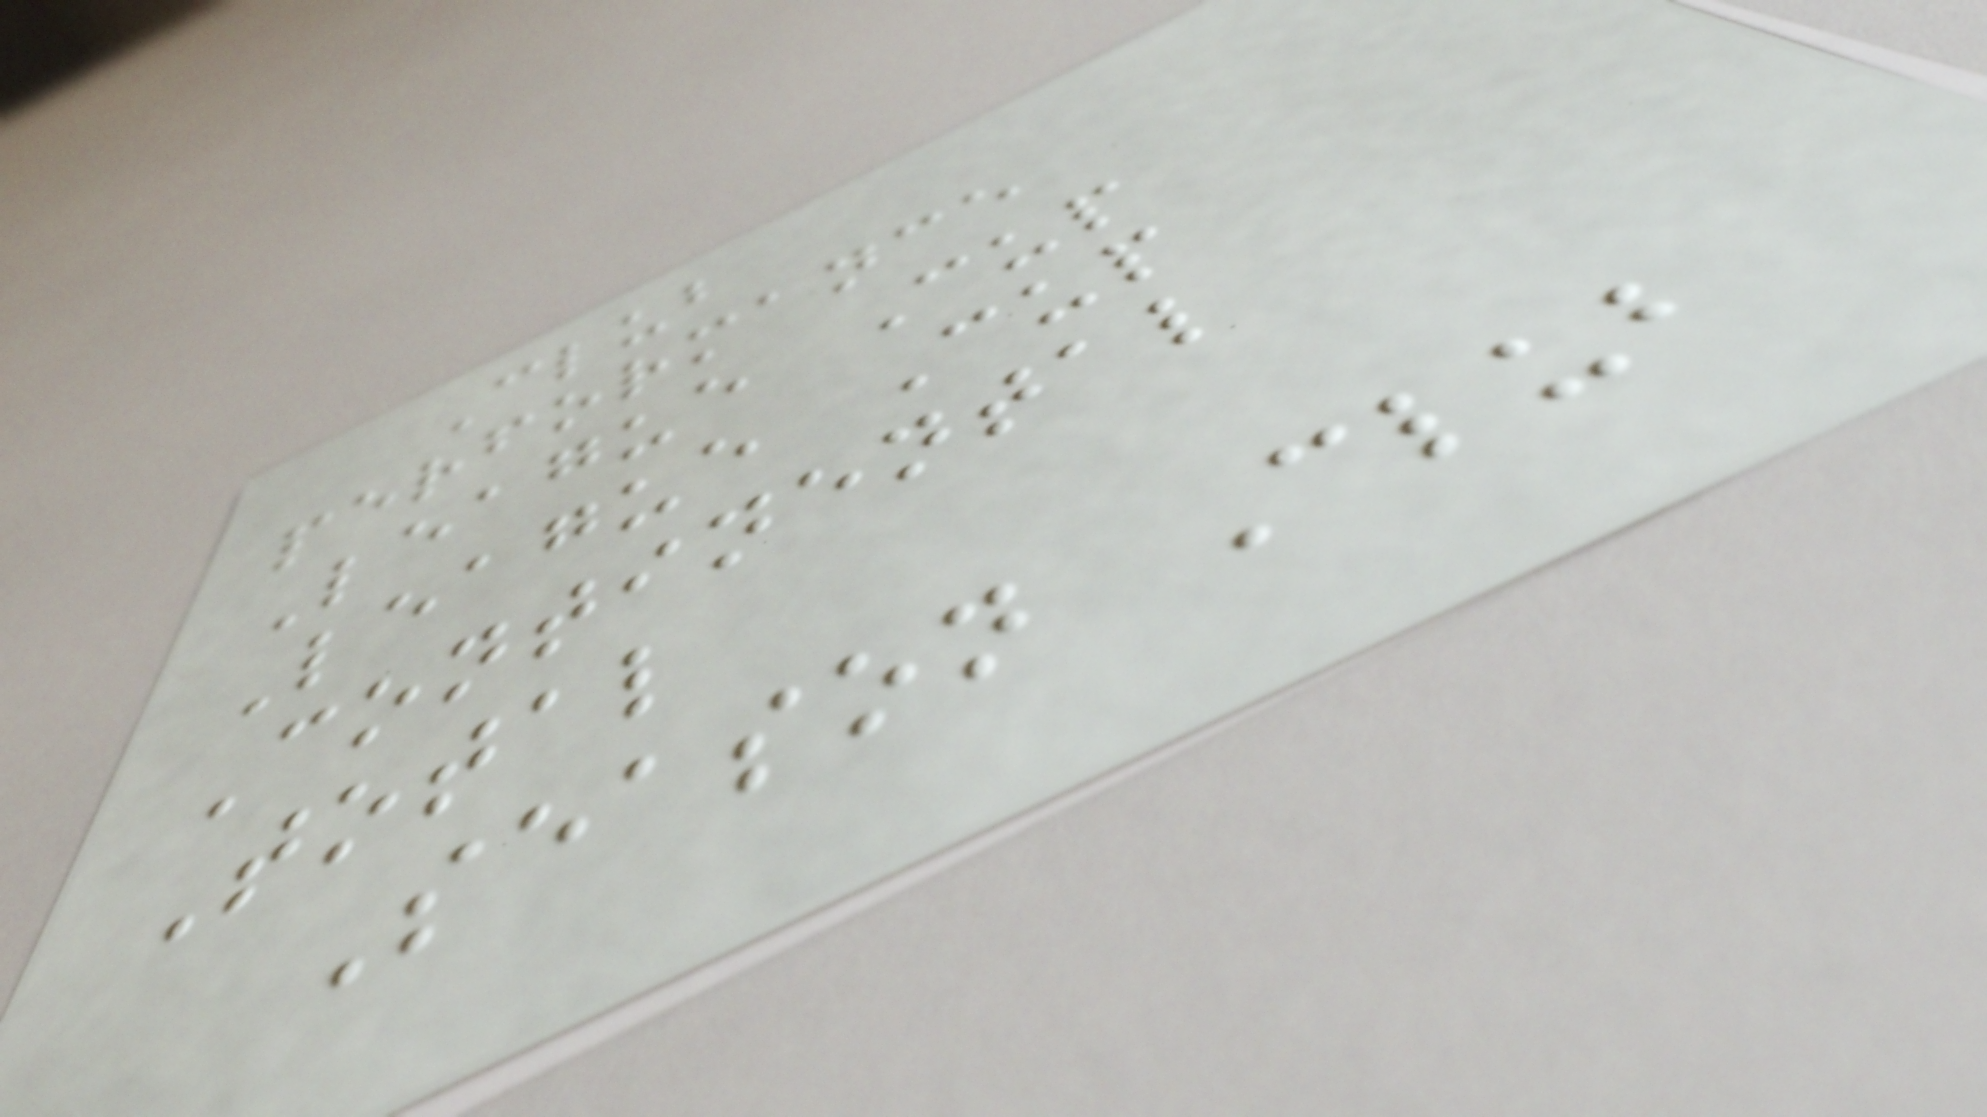Club
performance
League Cup
League Cup
Continental
Total
Season Club
